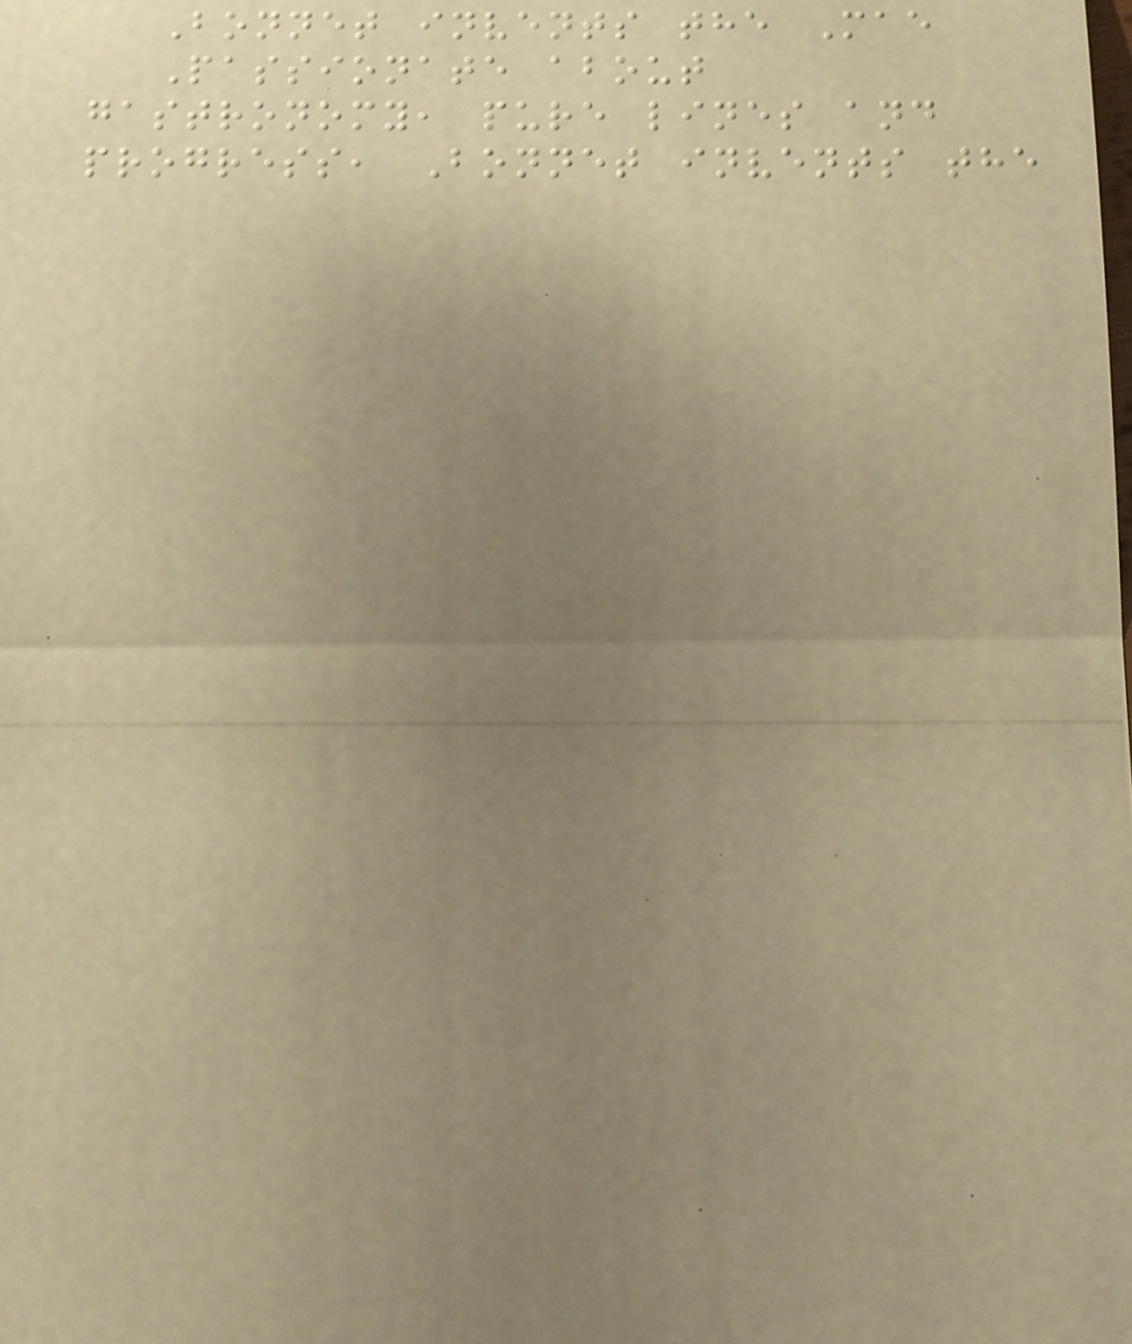Bonnet invents the Mae
Passionate about
gastronomy, pure lines and
progress, Bonnet invents the
